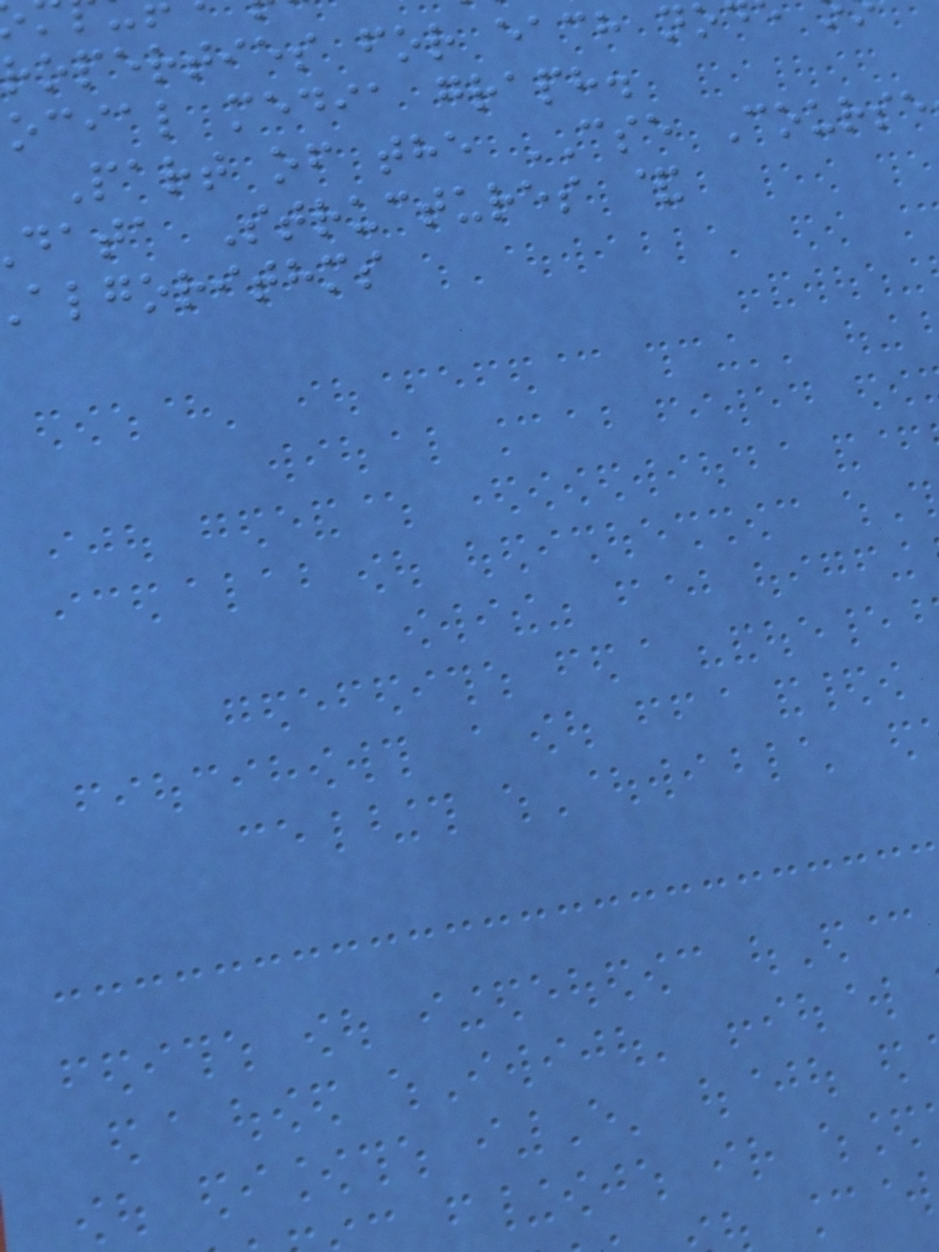roperties for each no
ocial media graph.
Part of the CSE Course
data Structures &
algorithms
